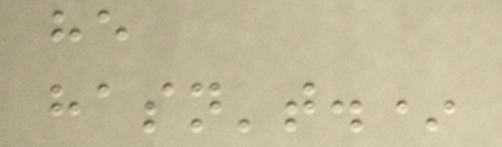he
hasn't.*
